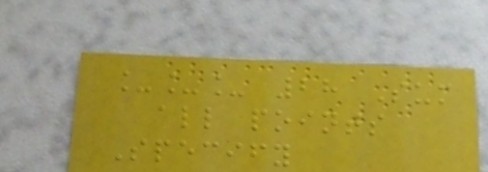___ 28 Sum
all points
Specify
